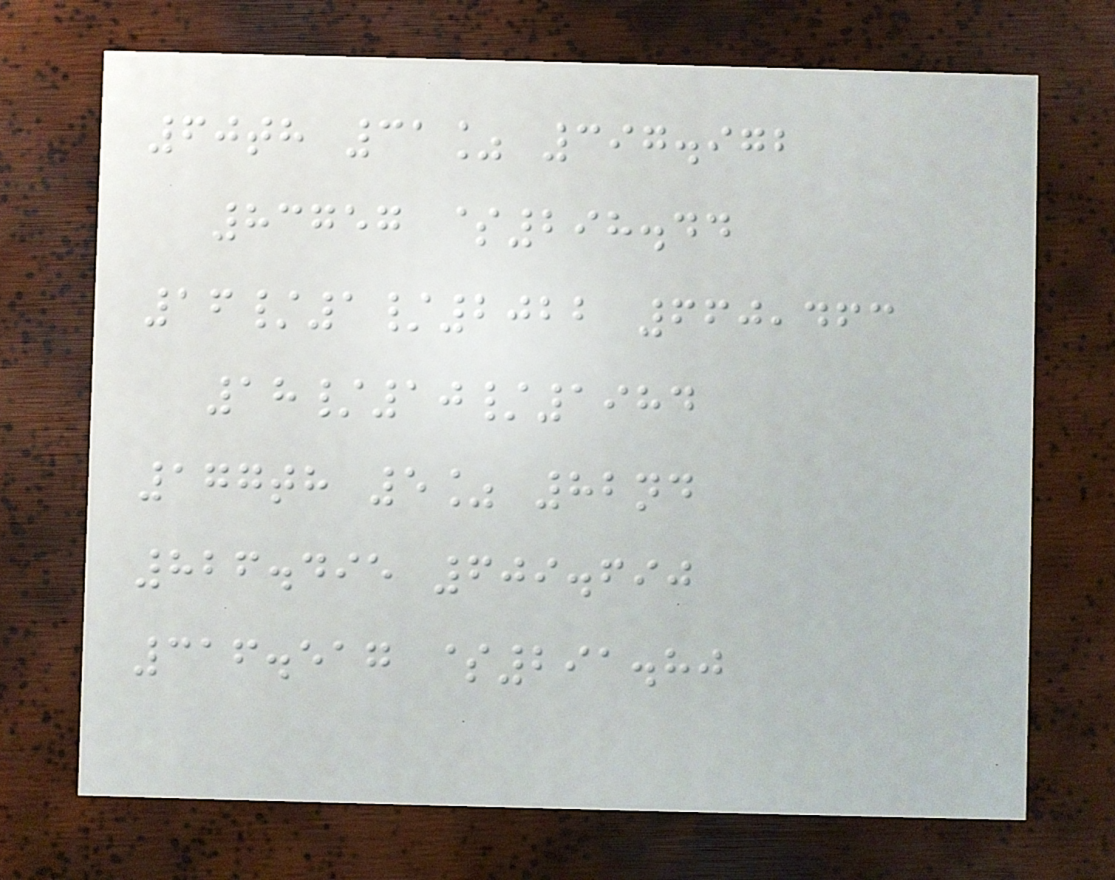60th 31% 397.972
83757 $298.44
16/1/2022 660,463
18/10/1984
177th 5% 82nd
826.495 609.690
316.517 $291.80
